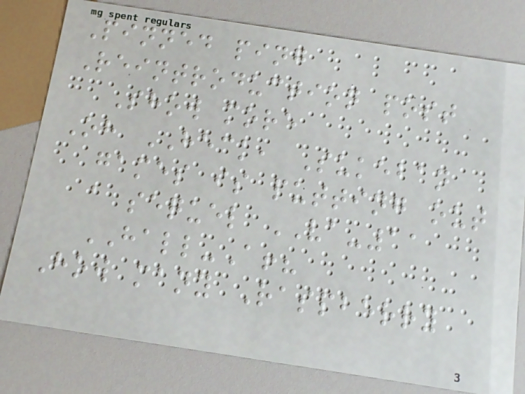Pinned ping
Reintroduction post
Show more
Oh HECK, Sukeban
games is putting out
a sequel VA-11
HALL-A!?
How many Raspberry
